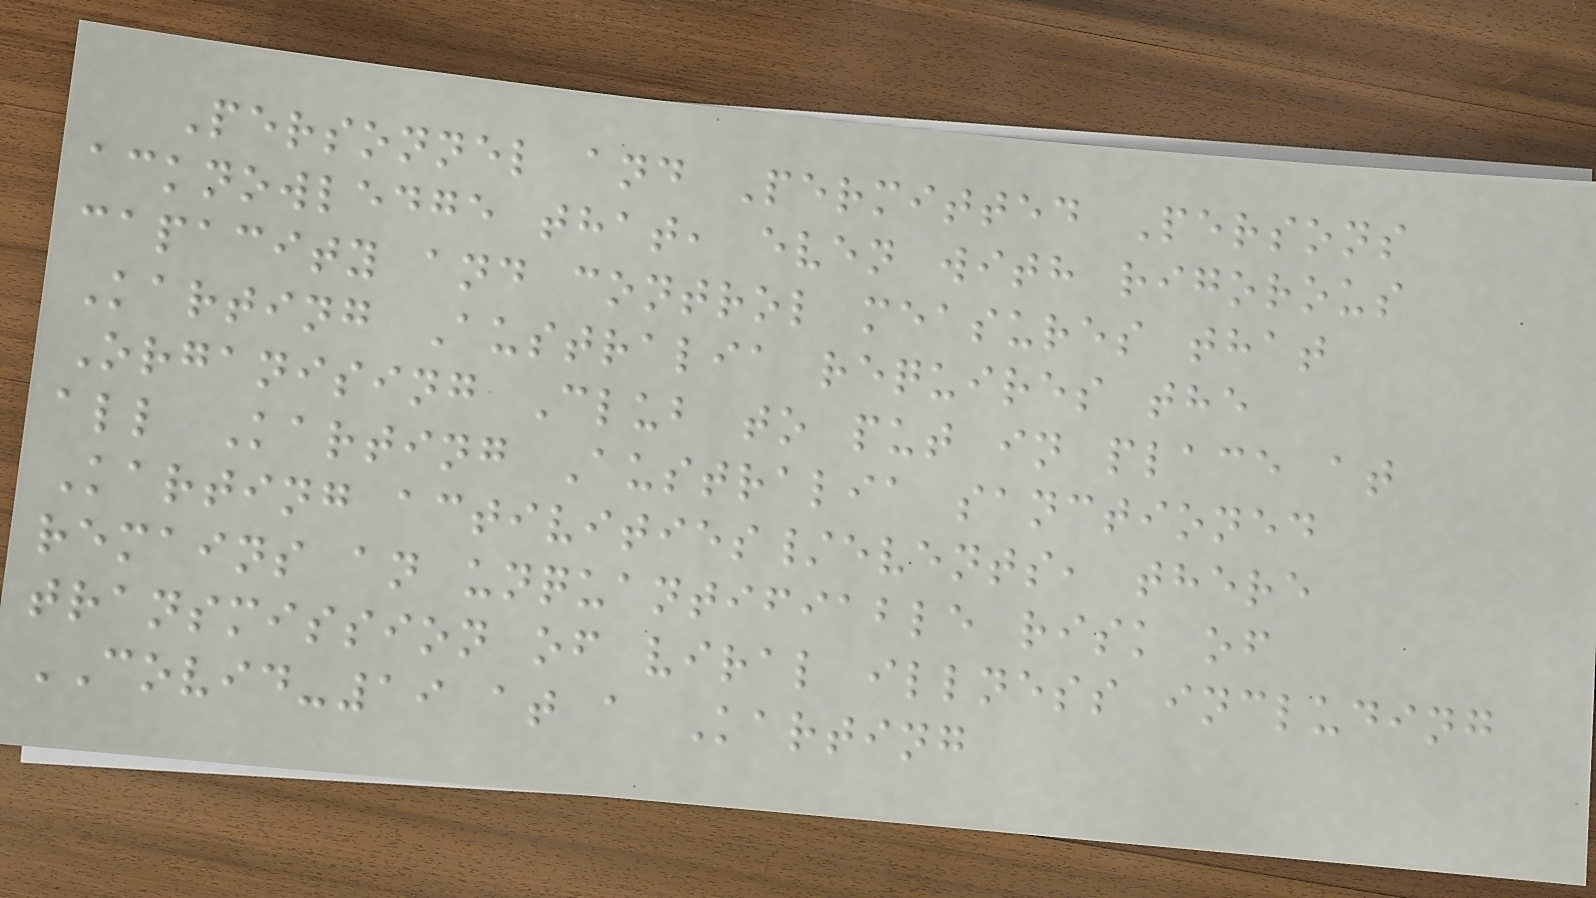Personnel and Permitted Persons
acknowledge that, even with rigorous
capacity and control measures that
Karting Australia requires the
Organising Club to put in place at
all Karting Australia sanctioned
Karting activities/events, there
remains an unquantifiable risk of
transmission of viral illness including
COVID-19 at a Karting
